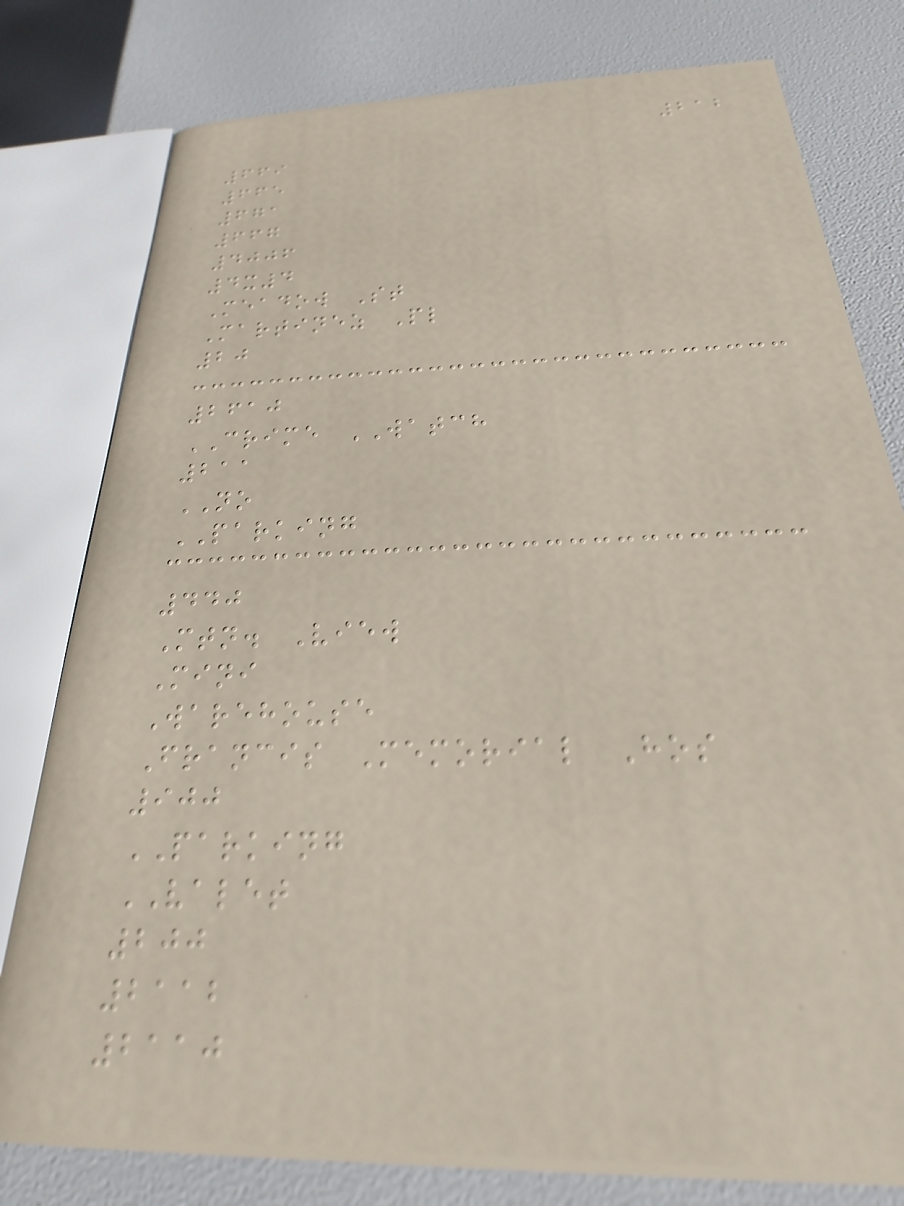212
669
665
671
667
4006
4x4
Meadow St
Martinez Pl
20
2610
CRIME WATCH
211
NO
PARKING
440
Mtn. View
Mini
Warehouse
Francis Memorial Hos
900
PARKING
VALET
200
2112
2110
